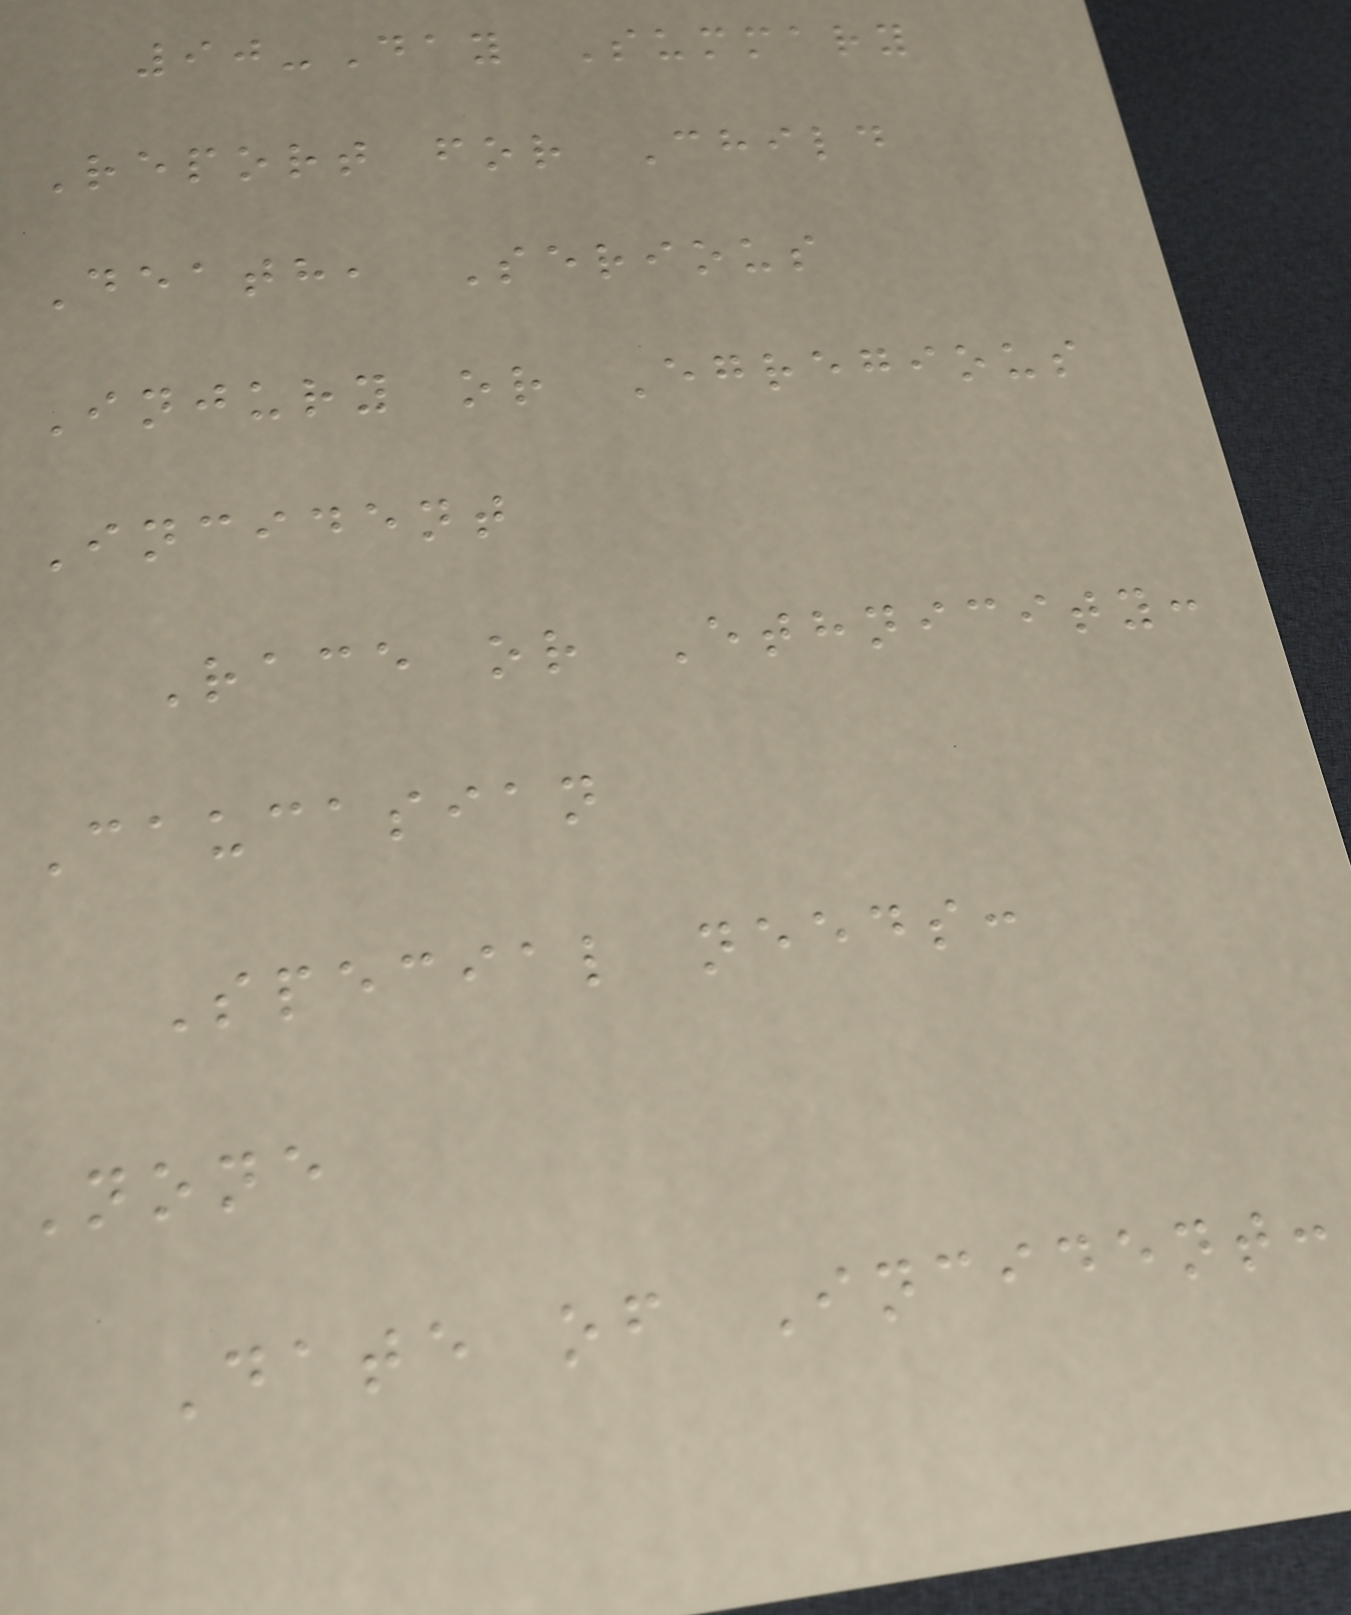90-Day Summary
Report for Child
Death, Serious
Injury or Egregious
Incident
Race or Ethnicity:
Caucasian
Special needs:
None
Date of Incident:
